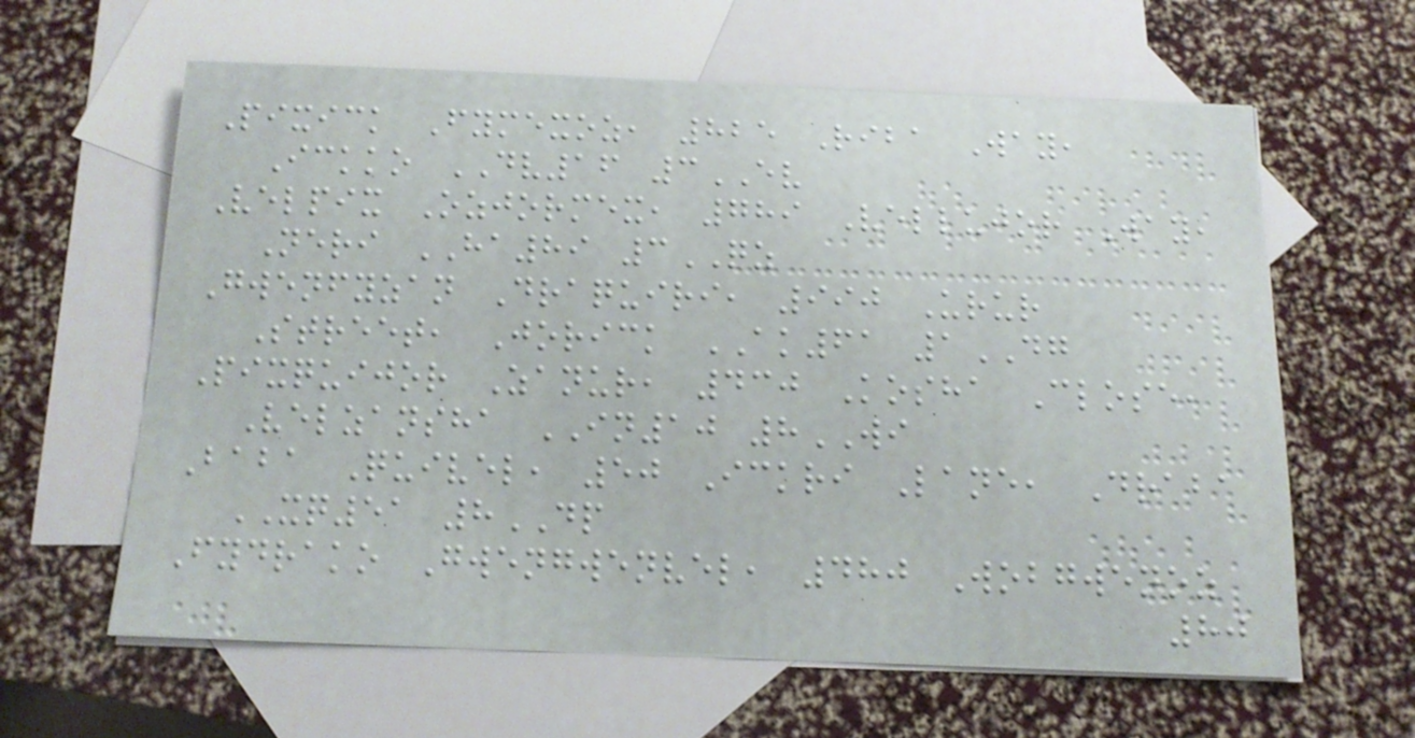Pixick Fymexoz, 825 Riba Way,
Ickko DV16 3EV
Velpix Ozjormex, 789 Vellujor Way,
Neri HA89 3QZ
Gwenfyzan Draquiri, 990 Urur
Street, Jorick AK61 1DG
Pixquijor Zanur, 430 Kosha Close,
Velzansha IN10 8WI
Baba Quivel, 50 Ickri Lane, Draba
XQ51 8DP
Fydrako Gwengwenvel, 480 Wobgwenoz
80
